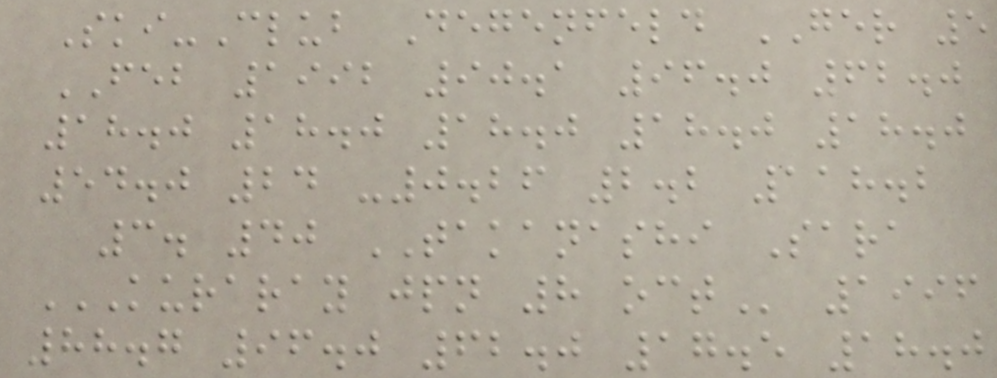Ski-Club Degenfeld GER 5
FEB 1992 90.1 96.0 62.0
18.0 18.0 18.0 18.0 18.0
54.0 24 -0.26 2.2 118.2
3. 40 TAKANASHI Sara
KURARAY JPN 8 OCT 1996
88.7 96.0 62.0 17.5 18.0
